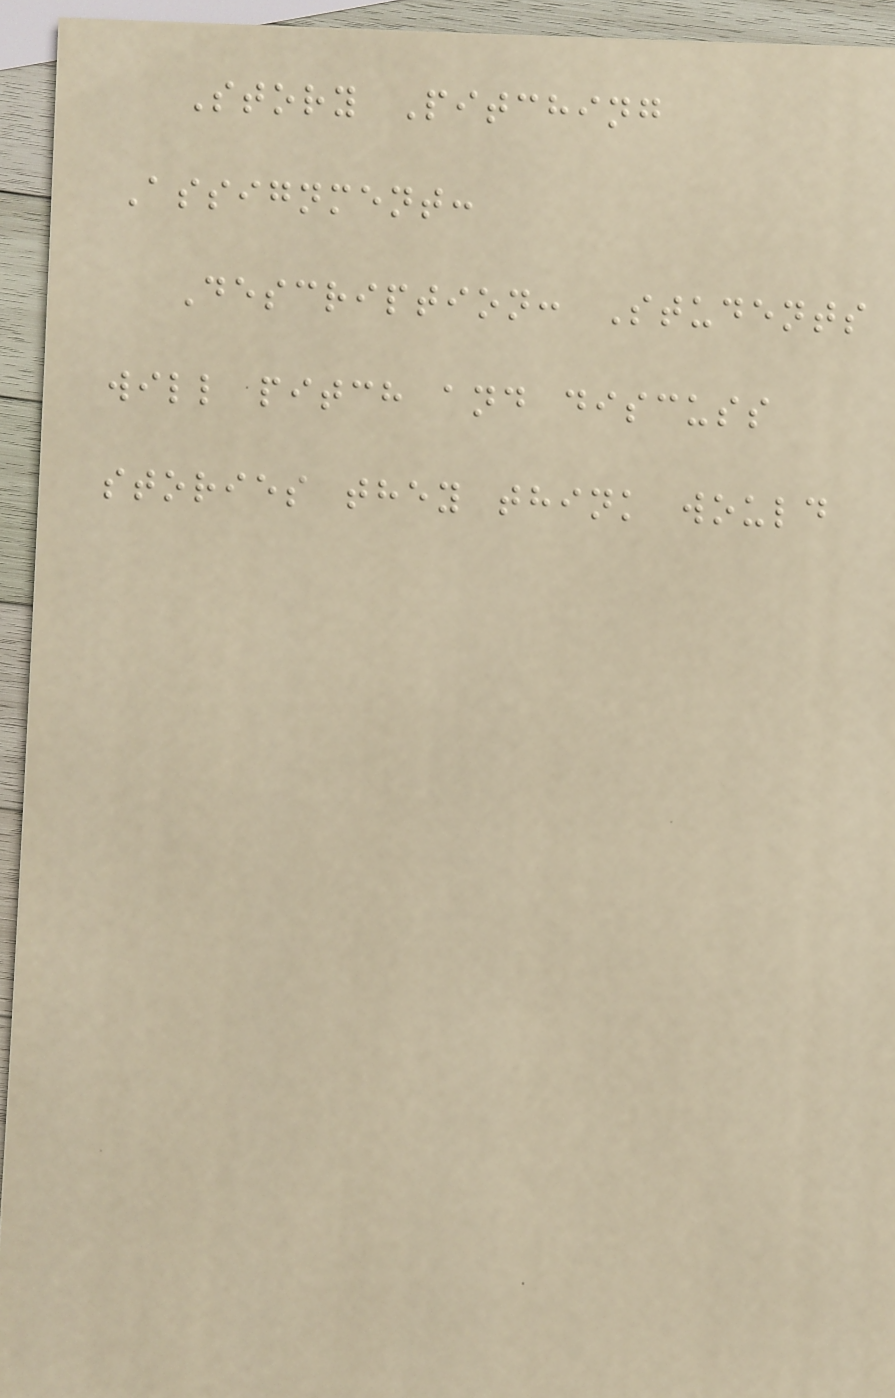Story Pitching
Assignment:
Description: Students
will pitch and discuss
stories they think would
